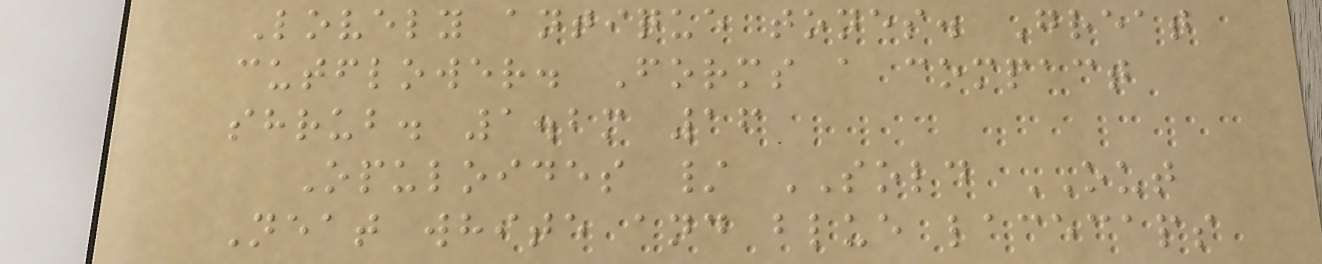Lovely antique tones. Great
cutflower. Forms a compact
shrub. 1.2m 16
Opuloides / SOLD OUT
Neat white and blue lacecaps
